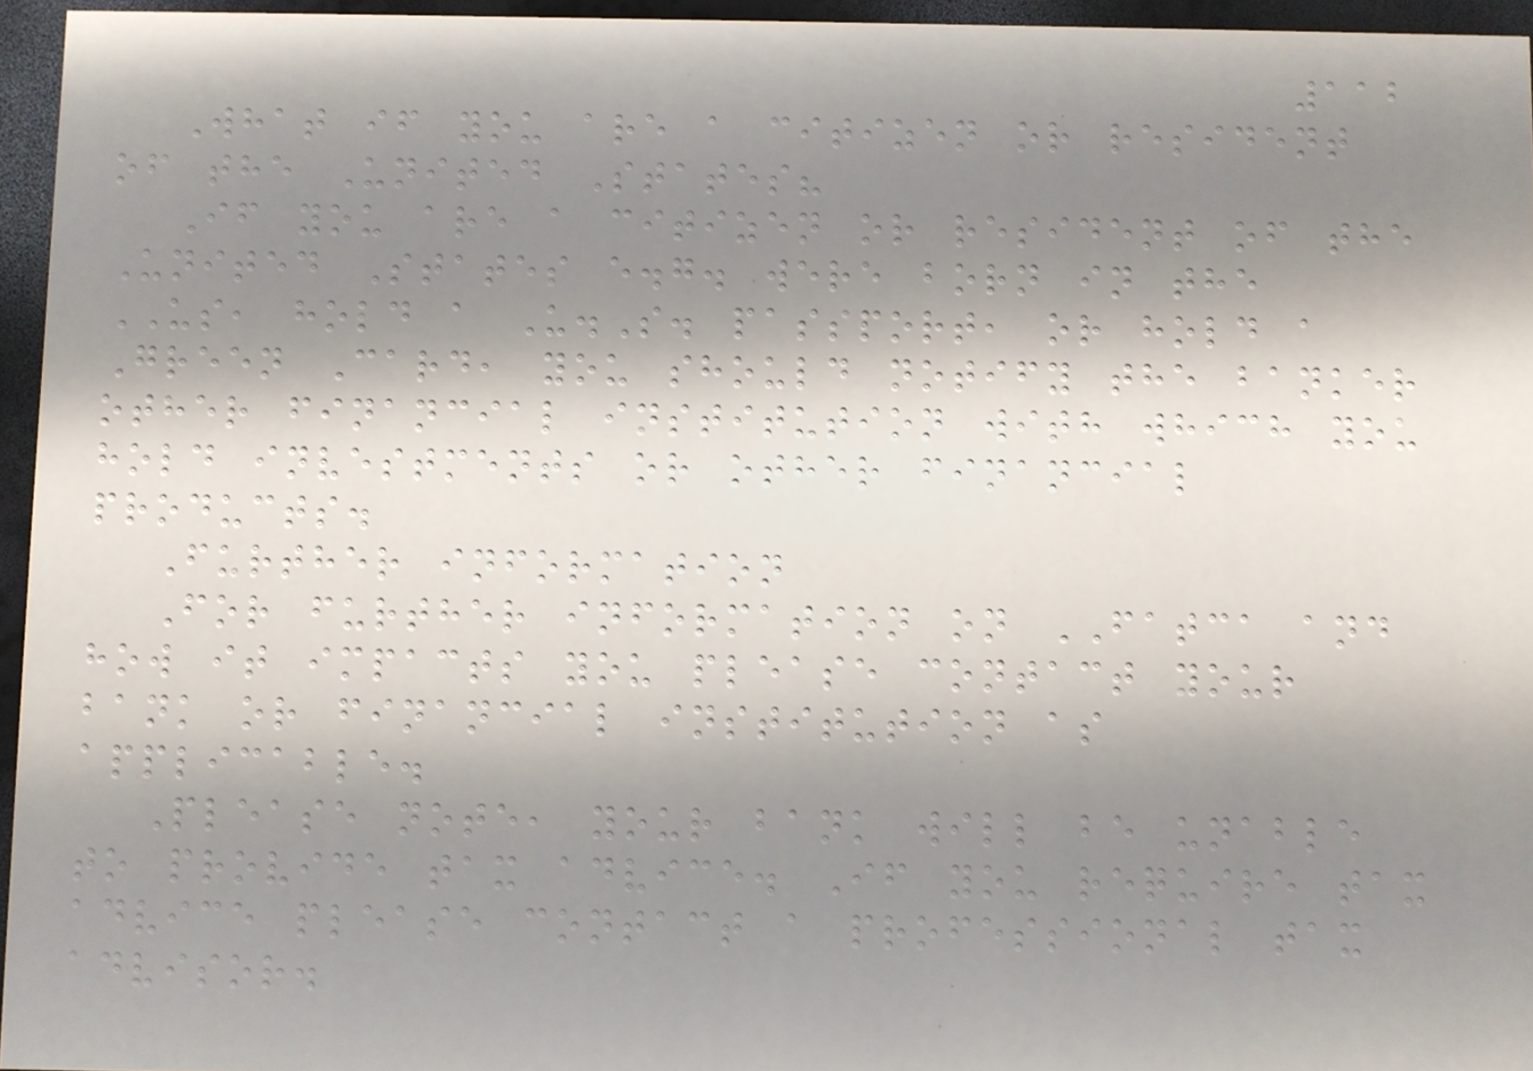112
What if you are a citizen or resident
of the United States?
If you are a citizen or resident of the
United States e.g. were born in the
US, hold a U.S. passport, or hold a
Green Card, you should notify the banker
other financial institution with which you
hold investments or other financial
products.
Further information
For further information on FATCA and
how it impacts you please contact your
bank or financial institution as
applicable.
Please note, your bank will be unable
to provide tax advice. If you require tax
advice please contact a professional tax
advisor.
